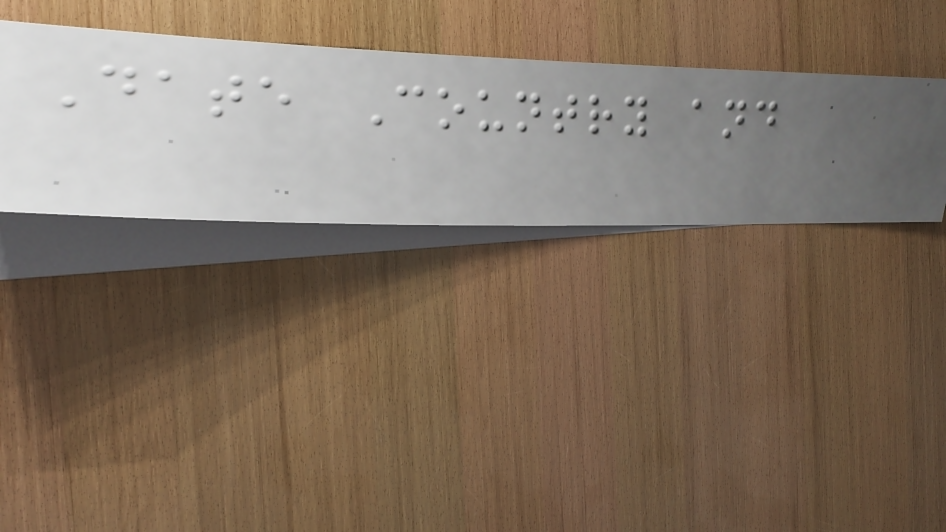Date Country and
